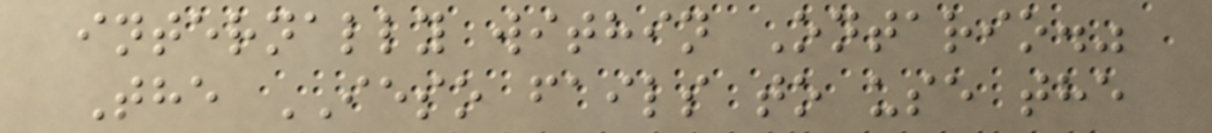internally within Ontario."
The IESO fails to use the
